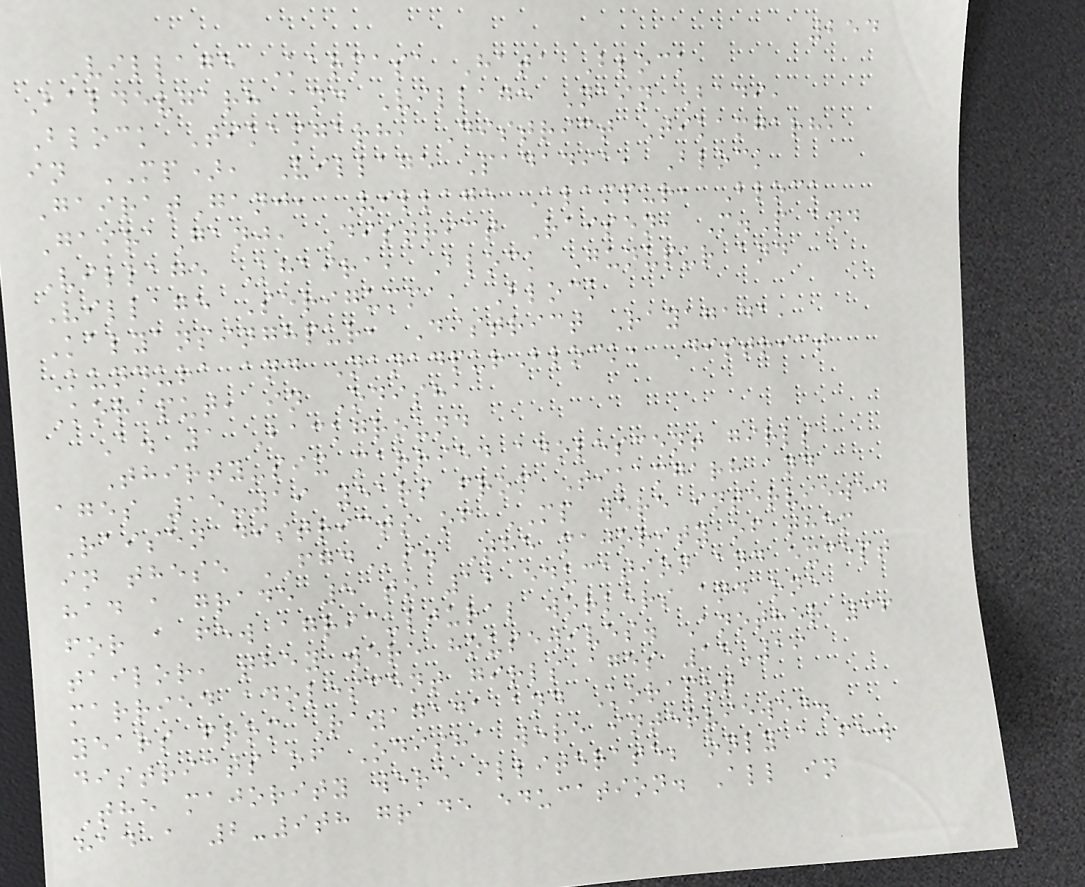254
Village Karmasa Hata Block
Baldevgarh and Village Nain Badi,
Block Tikamgarh, District Tikamgarh,
in MP), Village Padadia, Block
GairatGanj, Village Alampur, Block
GairaGanj, District Raisen, M.P and
Village Khaira, Block Gunupur and
Village Serigumma, Block
Kalyansinghpur, District Rayagada,
Kundura and NanadpurBlock, District
Koraput, in Odisha
A. 1 Background
Thirty-six married adolescent girls
ages 15-19 years from Tikamgarh and
Raisen districts of MP were interviewed
in these FGDs. The majority of them
had a grade 5 to 12 education and except
for a few agricultural workers and one
tailor, they were housewives. Another 36
married adolescent girls ages 15-19
years from Rayagada and Koraput
districts of Odisha were interviewed.
The majority were illiterate; only a few
had a 2-9th grade education. All in
